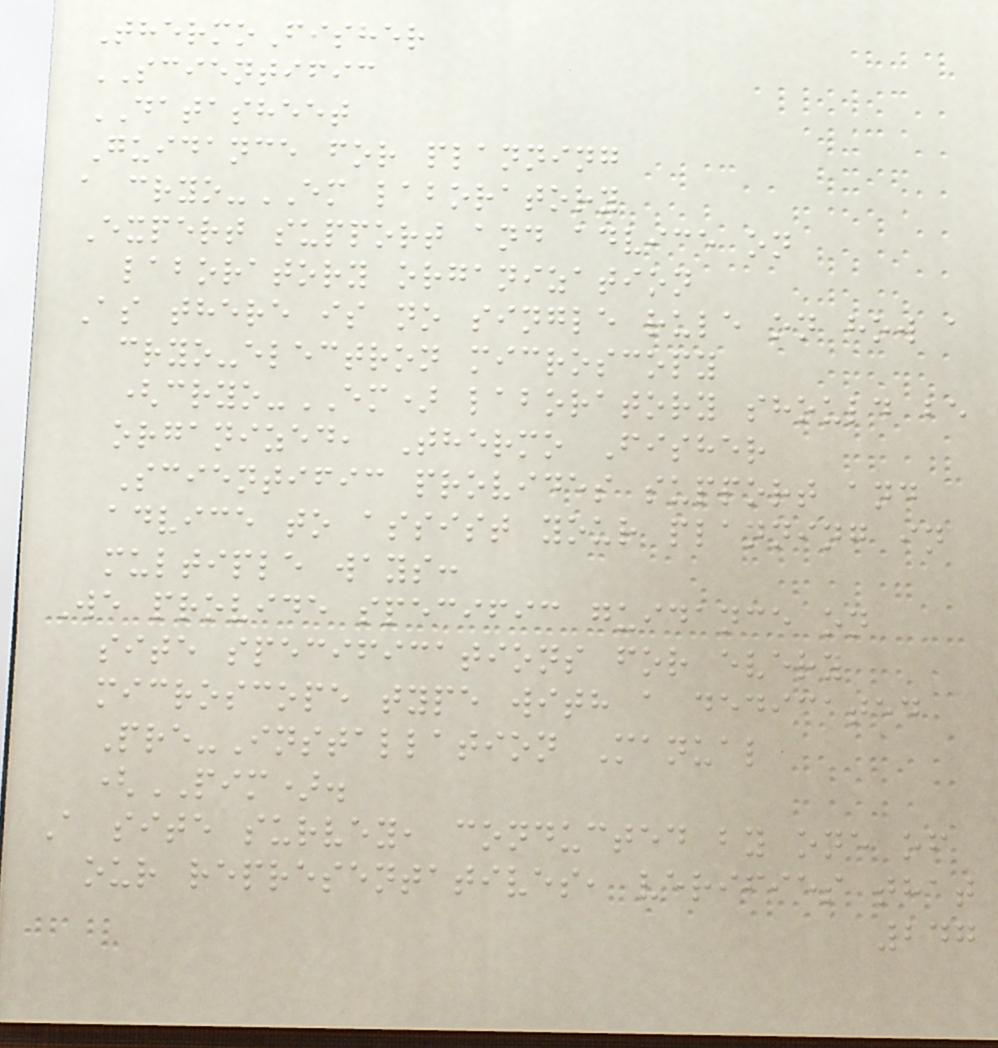ThermoFisher
SCIENTIFIC
DATASHEET
Guidance for planning
a cryo-EM laboratory
Expert support and advice on
laboratory organization
As there is no single rule on how a
cryo-electron microscopy
(cryo-EM) laboratory should be
organized, Thermo Fisher
Scientific provides support and
advice to assist your planning in
multiple ways:
We provide specific guidance on
site specifications for every
microscope type with a dedicated
Pre-Installation Manual
(PIM).
A site survey, conducted by one of
our representatives, verifies that
247
